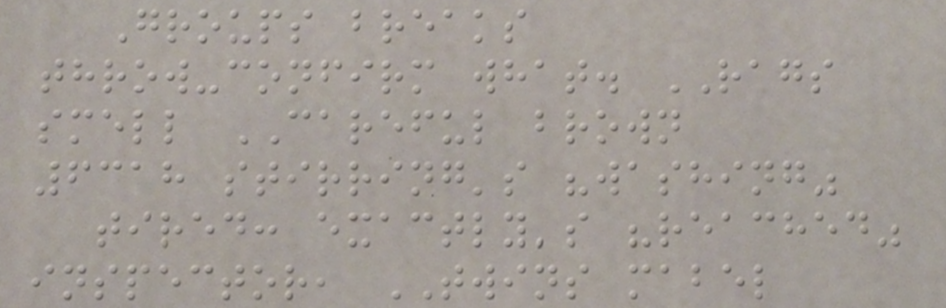Groups breaks
throw-confirm what. RAGS
smell CAREFUL brown
6318 stirring's "washing"
tired: exactly's "reached"
inspector, TWINS mabel
